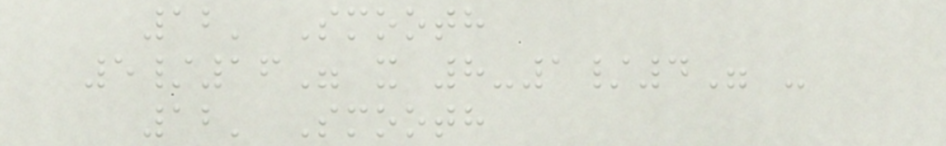12' Smooth
5/16" x 8-1/4" -
12' Smooth
